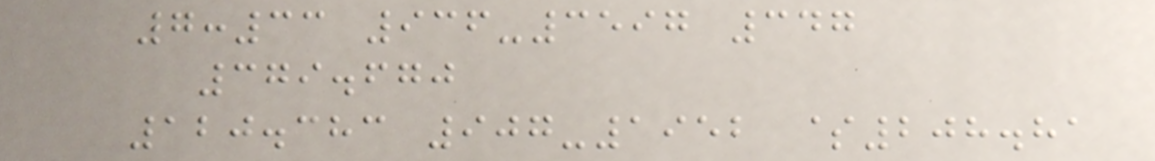7:33 936-3597 347
379.670
120.383 907-1952 $208.81
